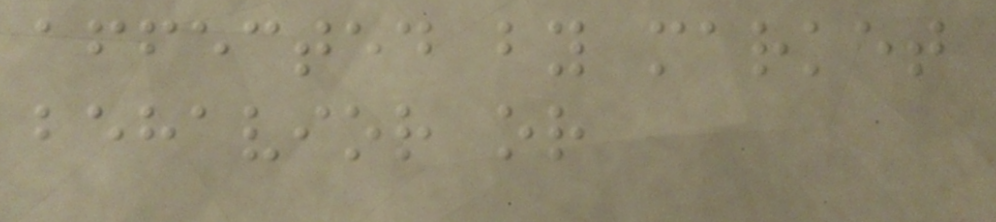affected by market
behavior or
